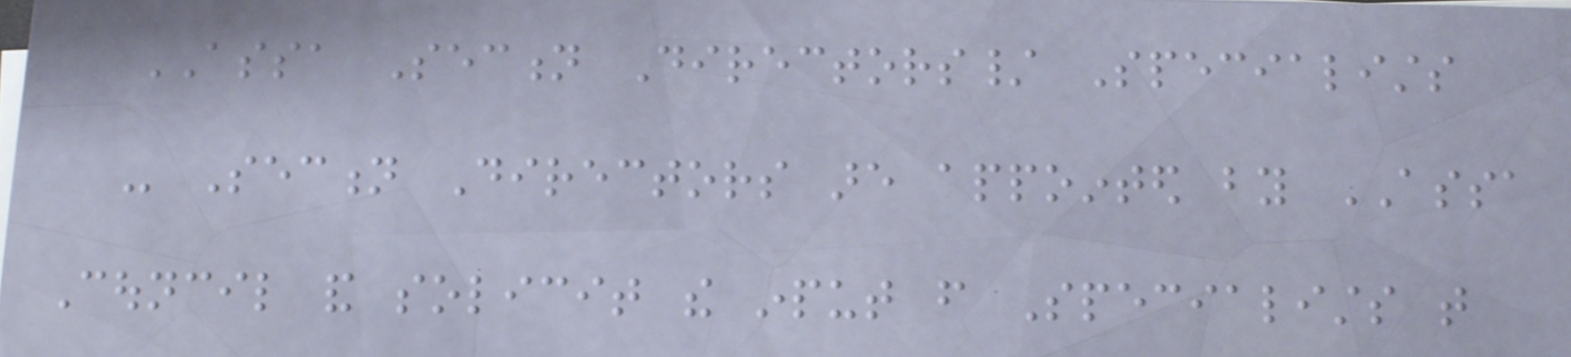ASSA Section Directors/ Specialists
- Section Directors are appointed by ASSA
Council and solicit the input from Specialists that
